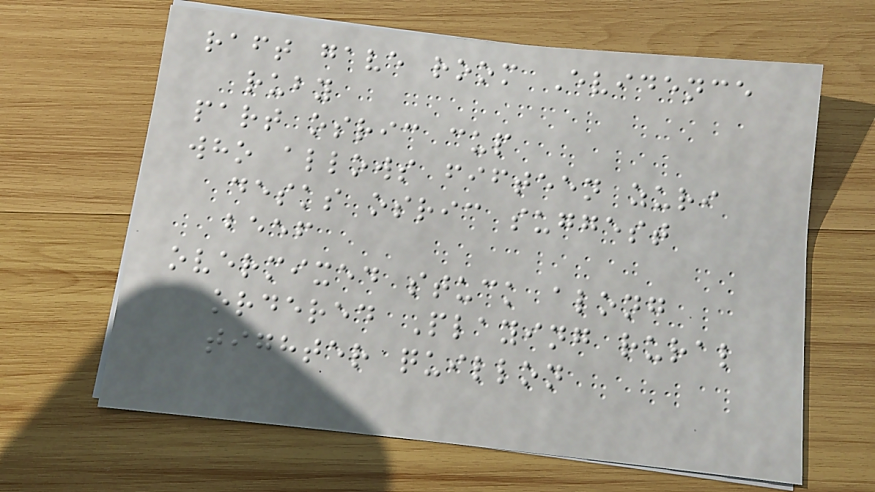raft gave room Evidence
ruby
part osric cup
who allows fifteen zuri
desks osric suggest
beef
overmixed stuck along
ordered Playing rural
tighter quillon
